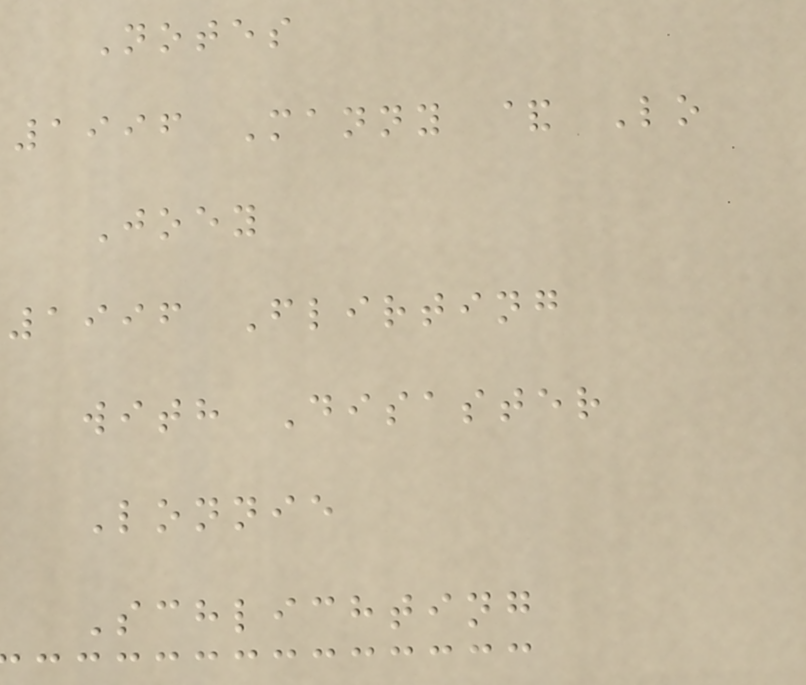Notes
1996 Manny & Lo
Joey
1996 Flirting
with Disaster
Lonnie
Schlichting
